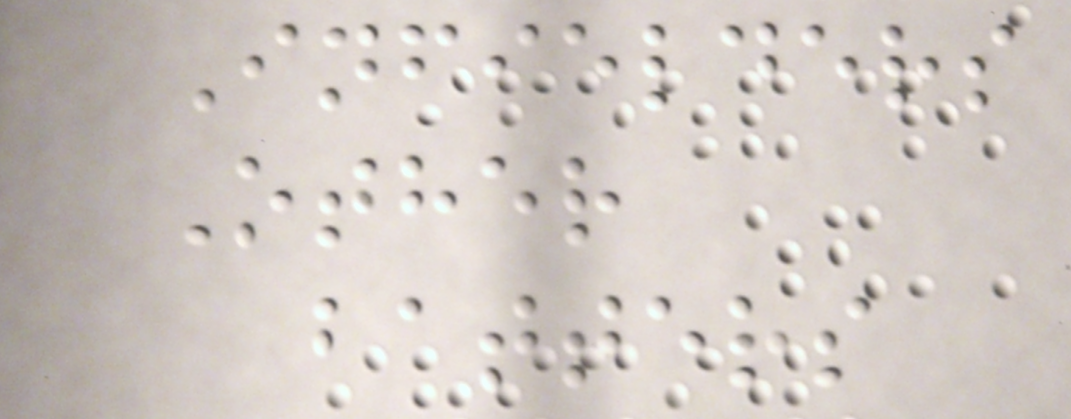Infielders
Other
batters
